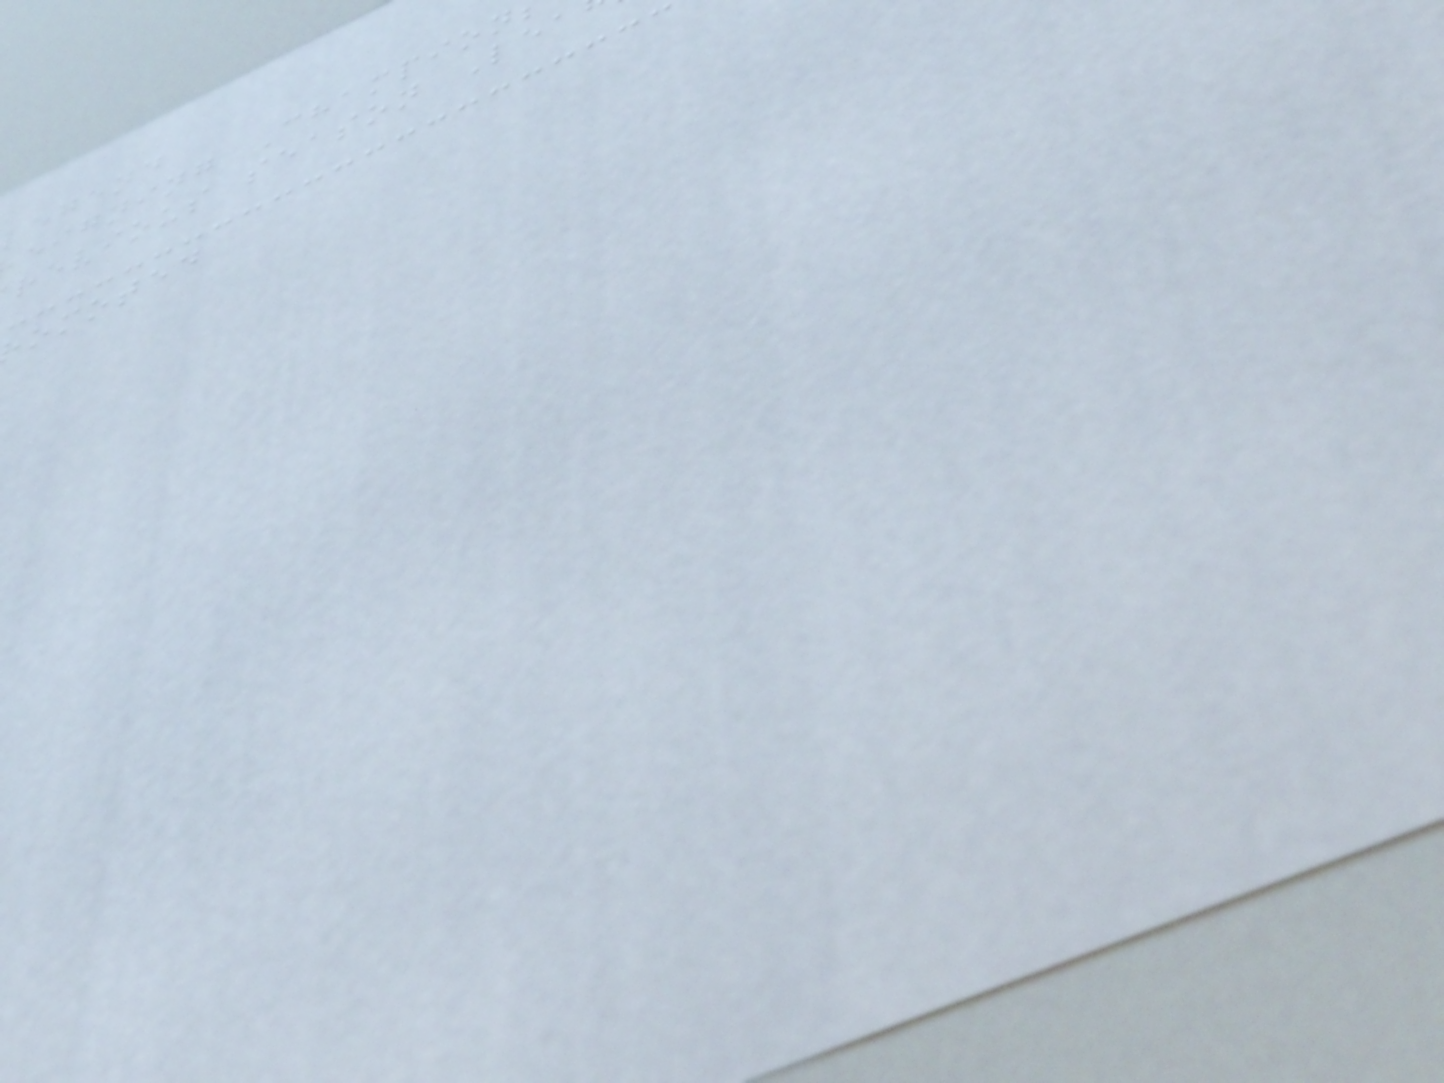legend
eigning Champion
revious season Lea
omoted
